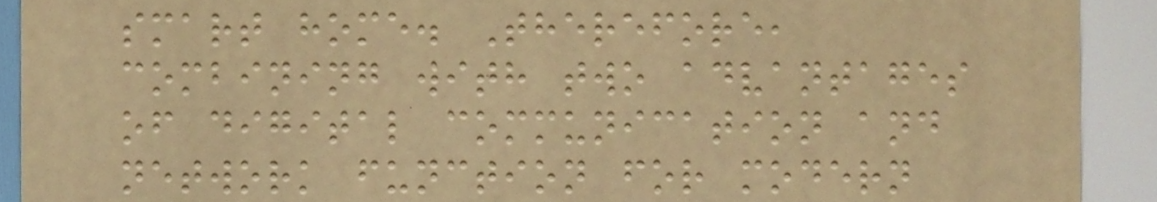smart home. Therefore,
combining with two advantages
of digital communication and
network function for modern
